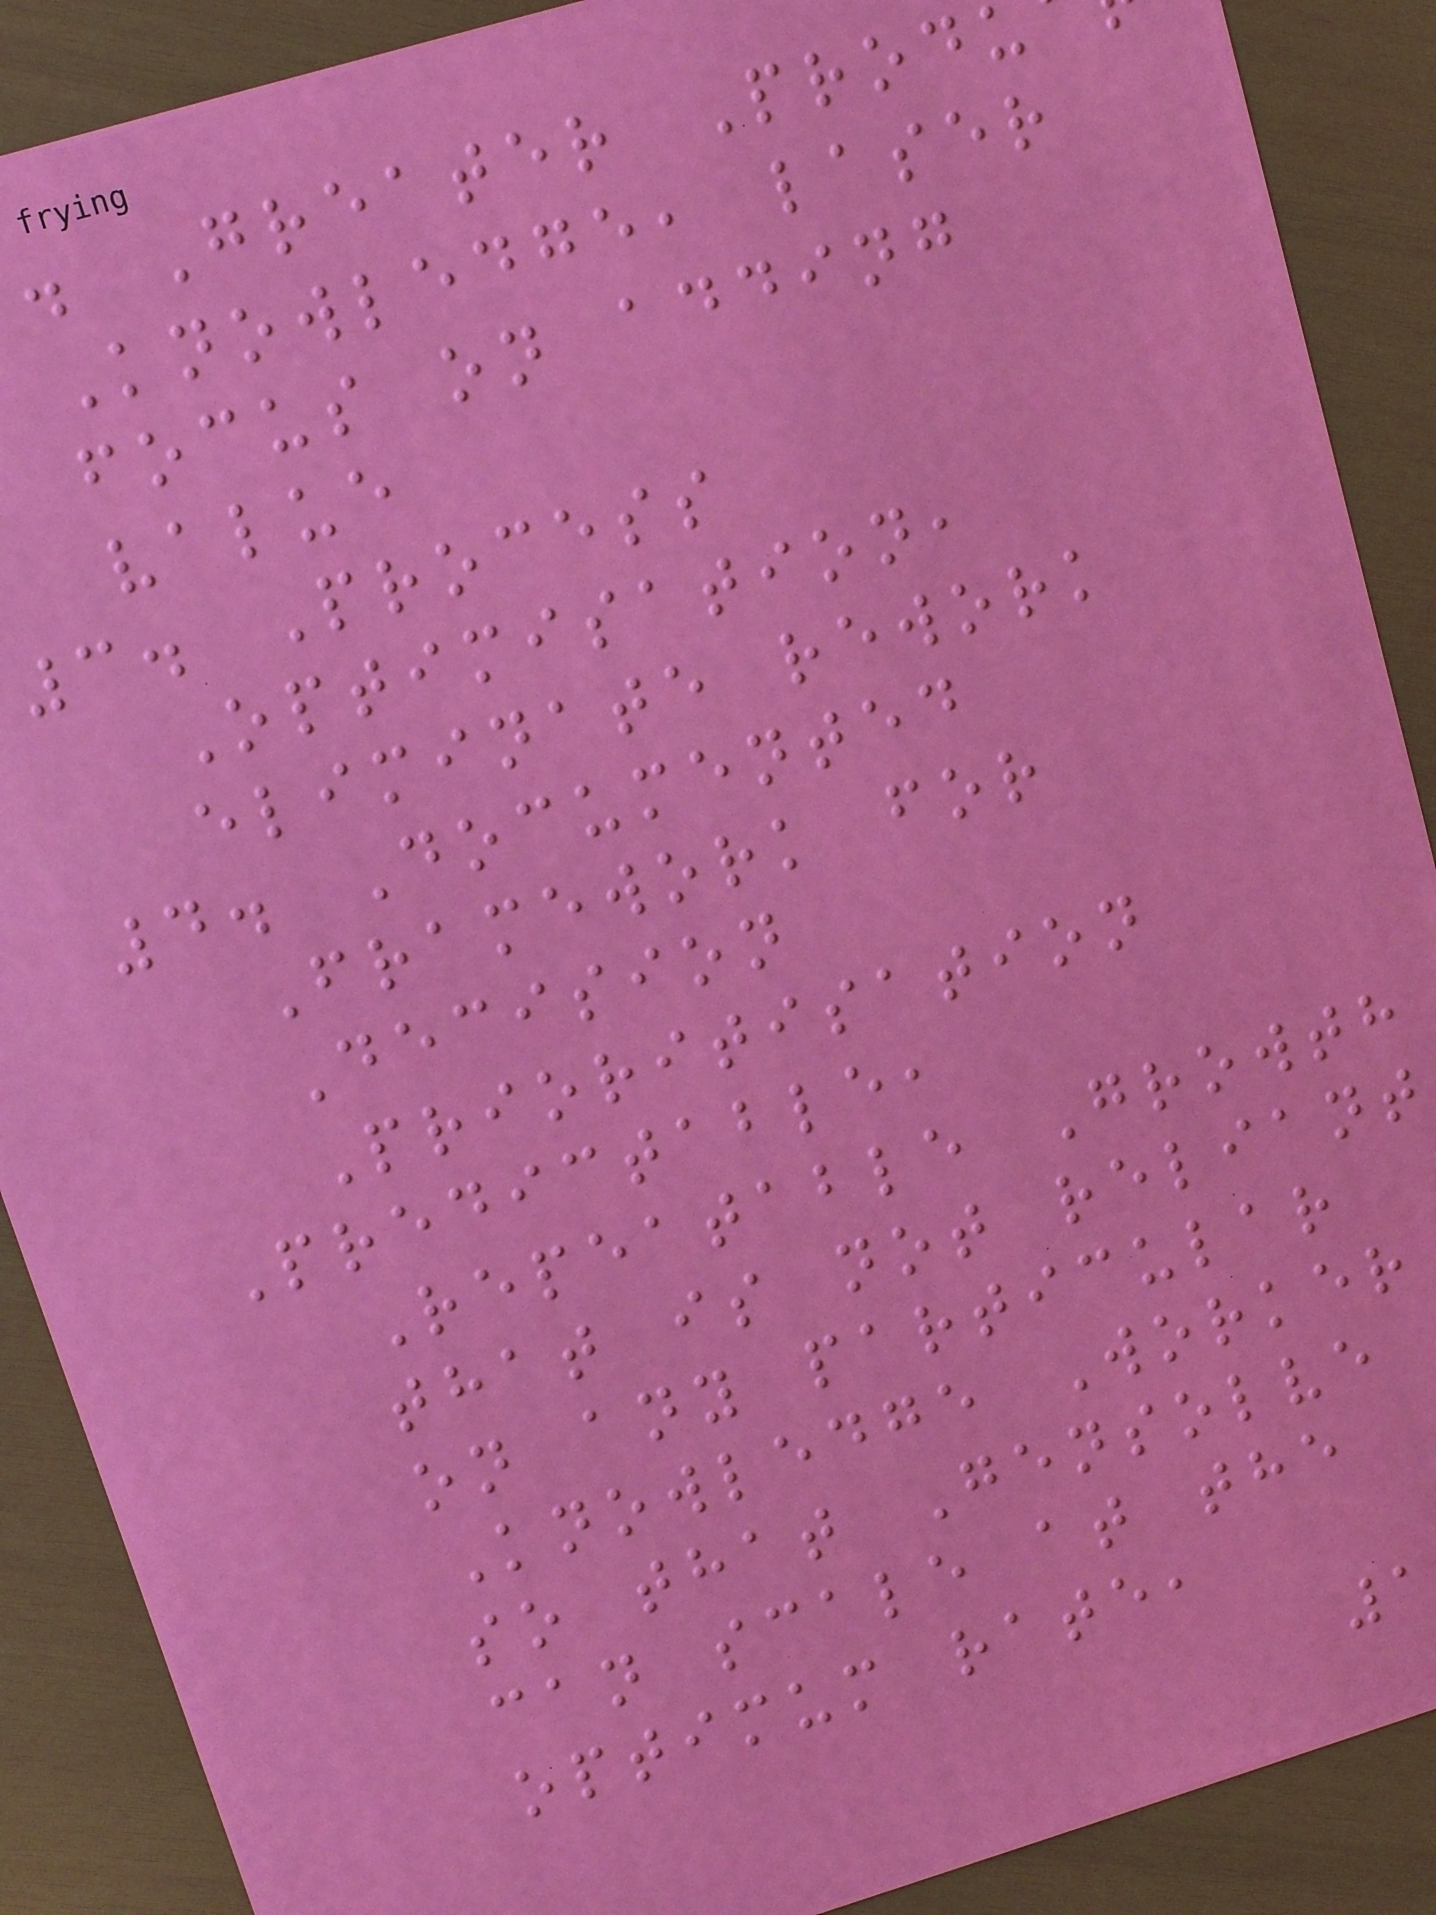. Greater Prod
Knowledge, laser
focus on adding
value
3. Process
Optimisation,
eliminate rework
4. Documented
Framework for
Decision
Prioritisation
Predictable,
Repeatable Growth
that is not reliant
on any particular
Knowledge Worker
so that Gensolve
can scale at the
optimum rate,
